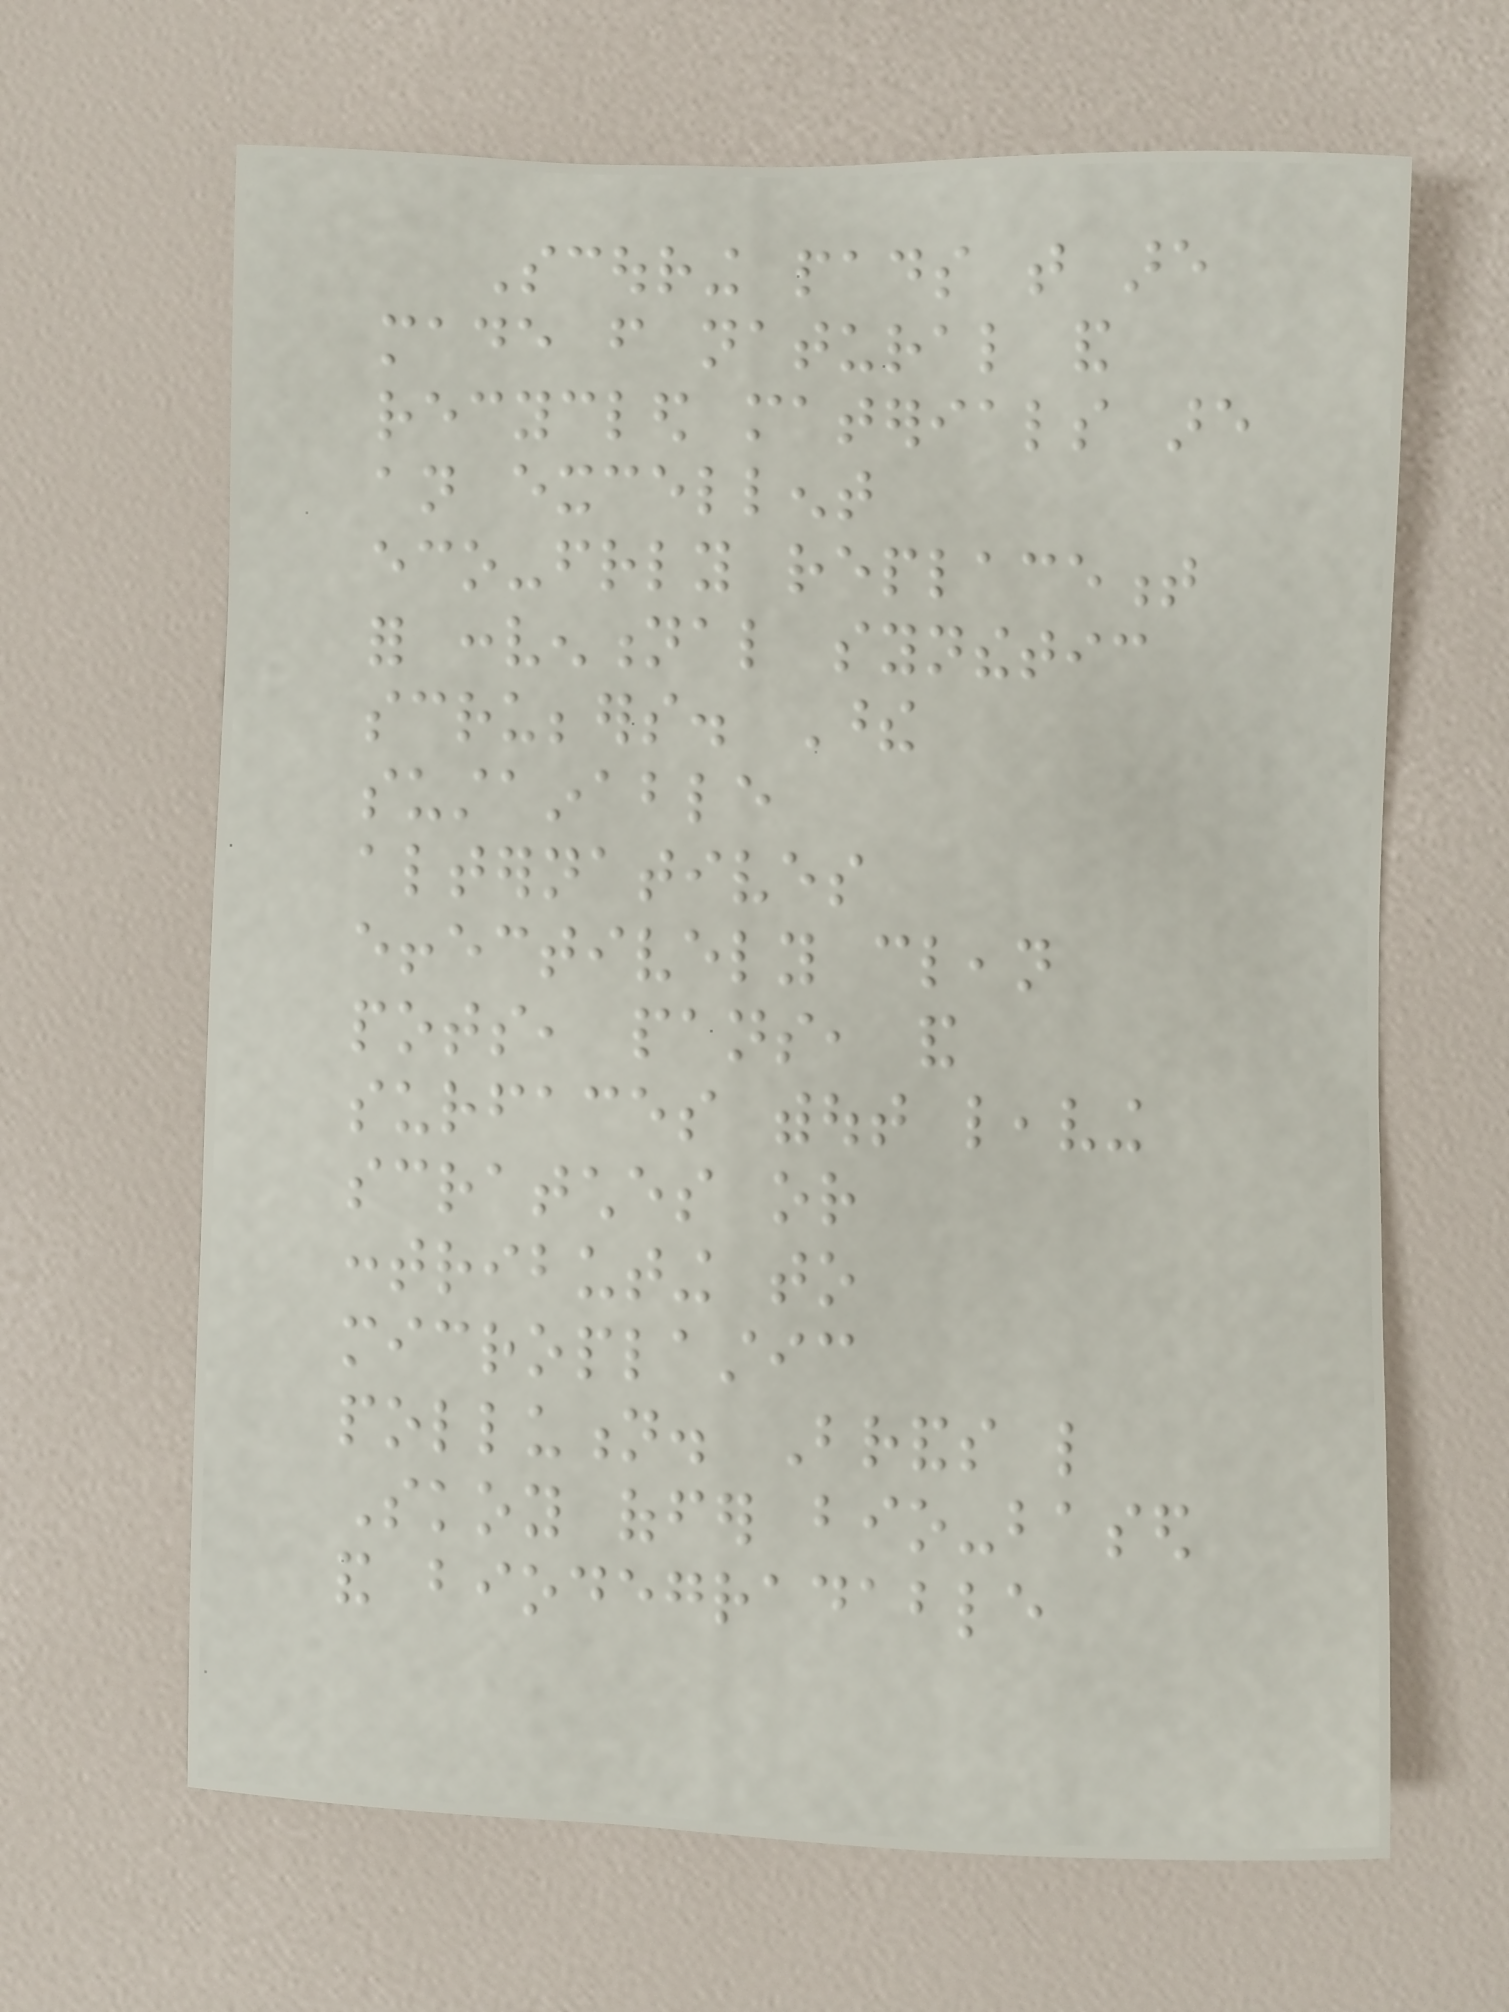Scouring pads that are
made from natural and
recycled materials are
an excellent
eco-friendly replacement
for conventional synthetic
scrubbers. These
sustainable
alternatives
effectively clean
pots, pans, and
surfaces without leaving
scratches or
contributing to
microplastic
pollution. Brands like
Skoy offer bio-based
and biodegradable
